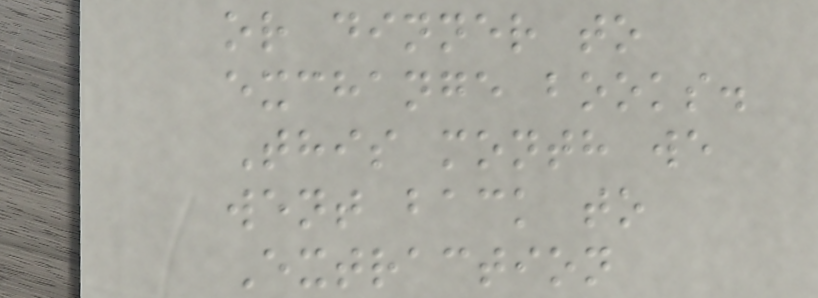or dinner to
exchange books.
This month we
went back to
Extraction
